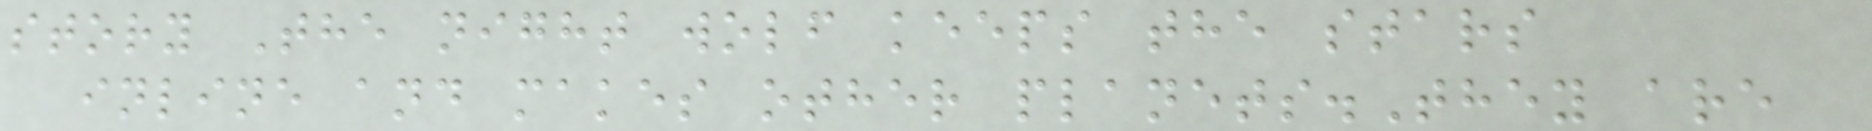story The night wolf keeps the stars
inline and makes other planets.They are
